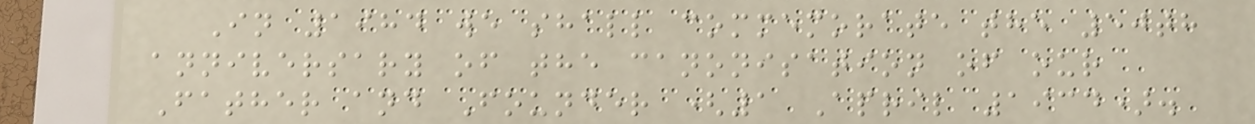In 1984 we shall commemorate the 50th
anniversary of the canonisation of our
Father and Founder (1 April 1934).
